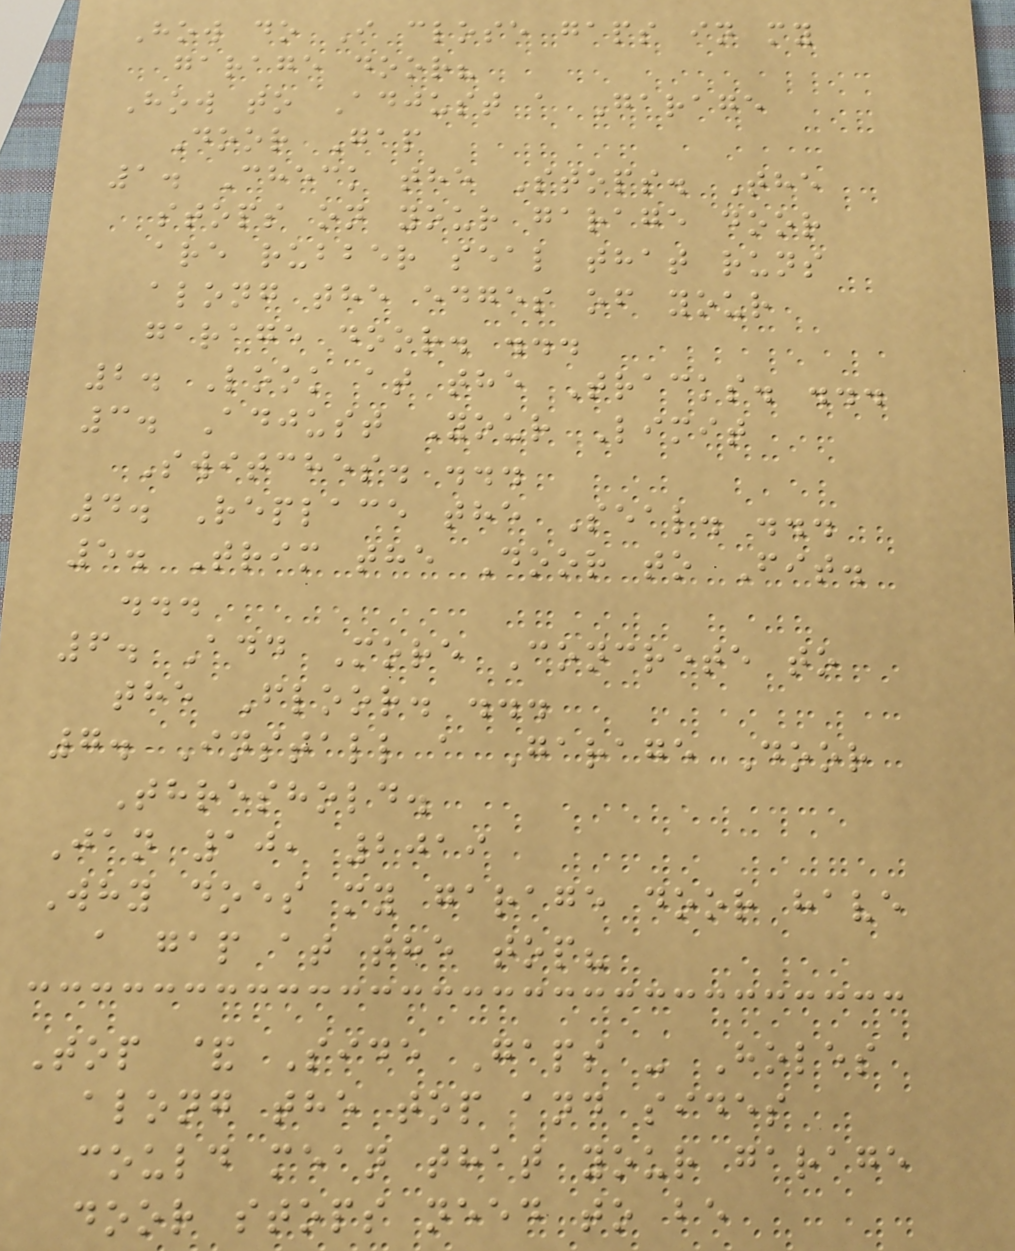How do I close gaps in my
garage door?
How to Adjust a Garage
Door Gap
1. Check the Stops. The
stops on your garage door
are rubber seal that runs
along the edges of your
garage door. ...
2. Look at the Tracks. ...
3. Adjust Your Limit
Switches. ...
4. Replace the Seal. ...
5. Trim the Door to Fit.
...
6. Add More Concrete to
the Floor. ...
7. Install a Garage Door
Threshold.
Jan 10, 2019
Why does my garage door have
a gap at the top?
Top & Side Gaps - Holes
along the top and sides
could mean that your garage
door stops need to be
